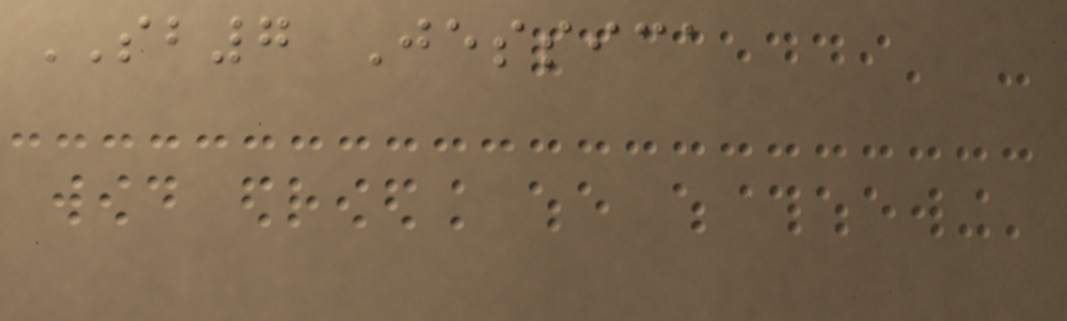SB7 Jessica
